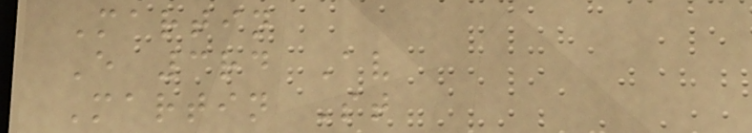Martin
E 3rd Av
Martin St
